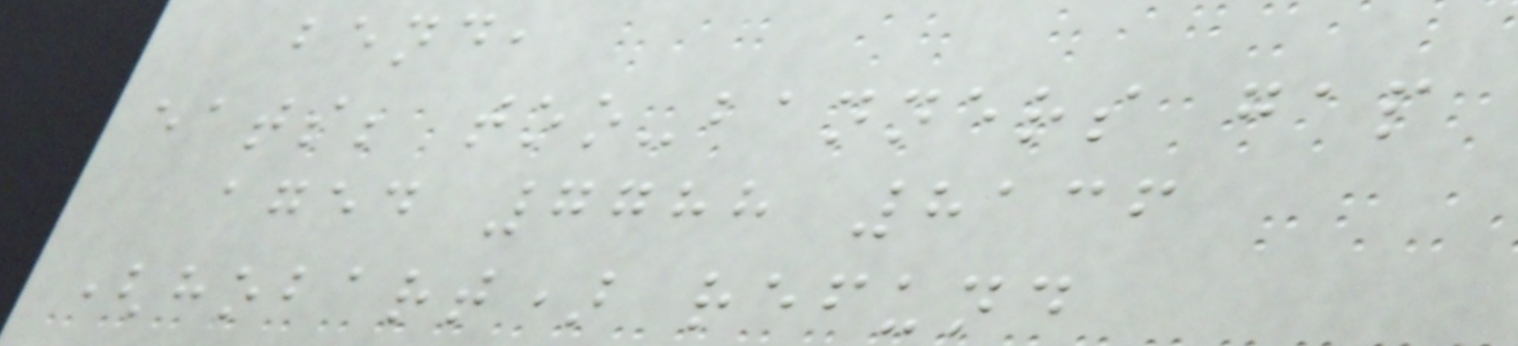bend,
eats; too-banners gap
aged 7788 8136
(hobart) refund
